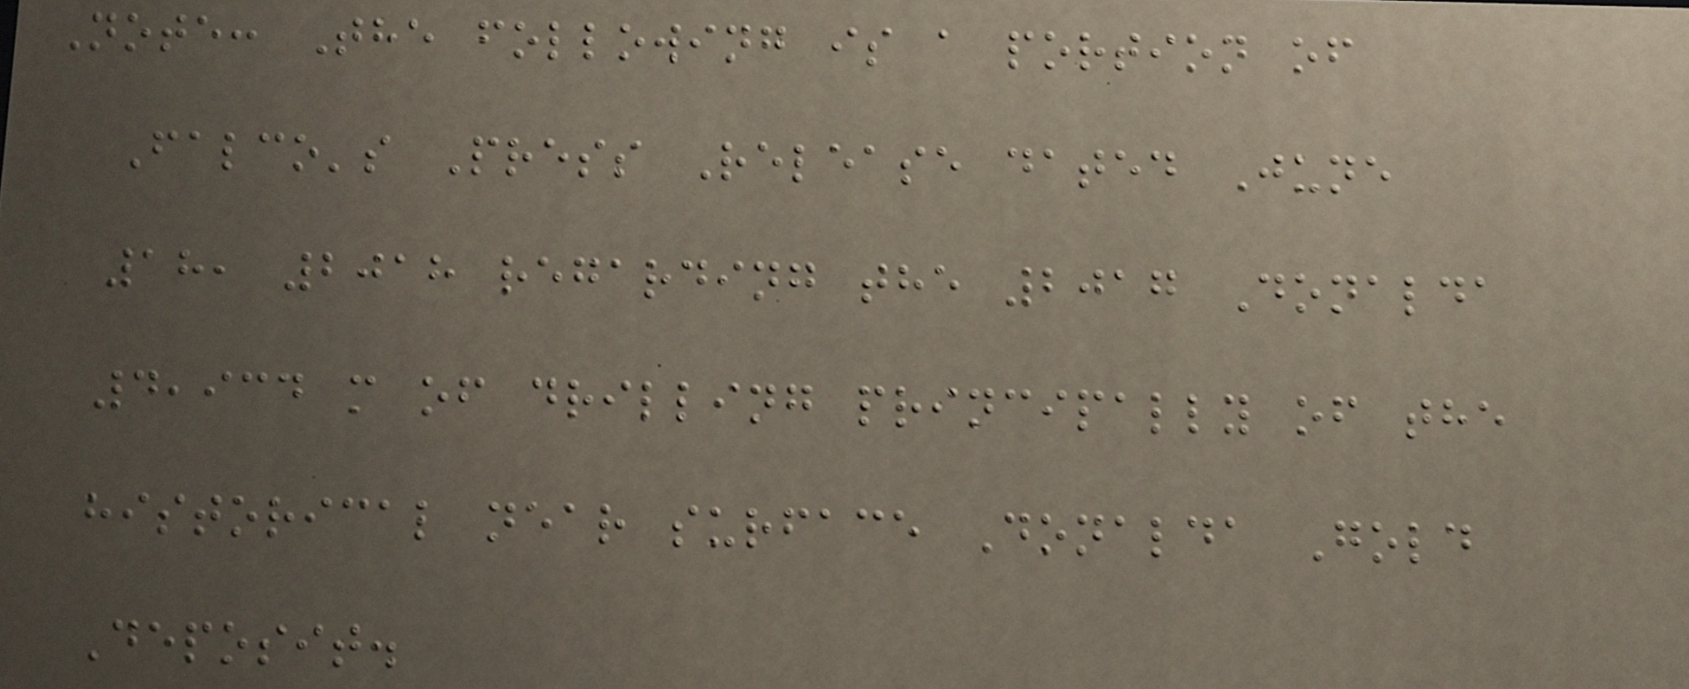Note: The following is a portion of
Falco's Press Release dated June
18, 2018 regarding the 2017 Donalda
4,934 m of drilling principally of the
historical near surface Donalda Gold
Deposit.
